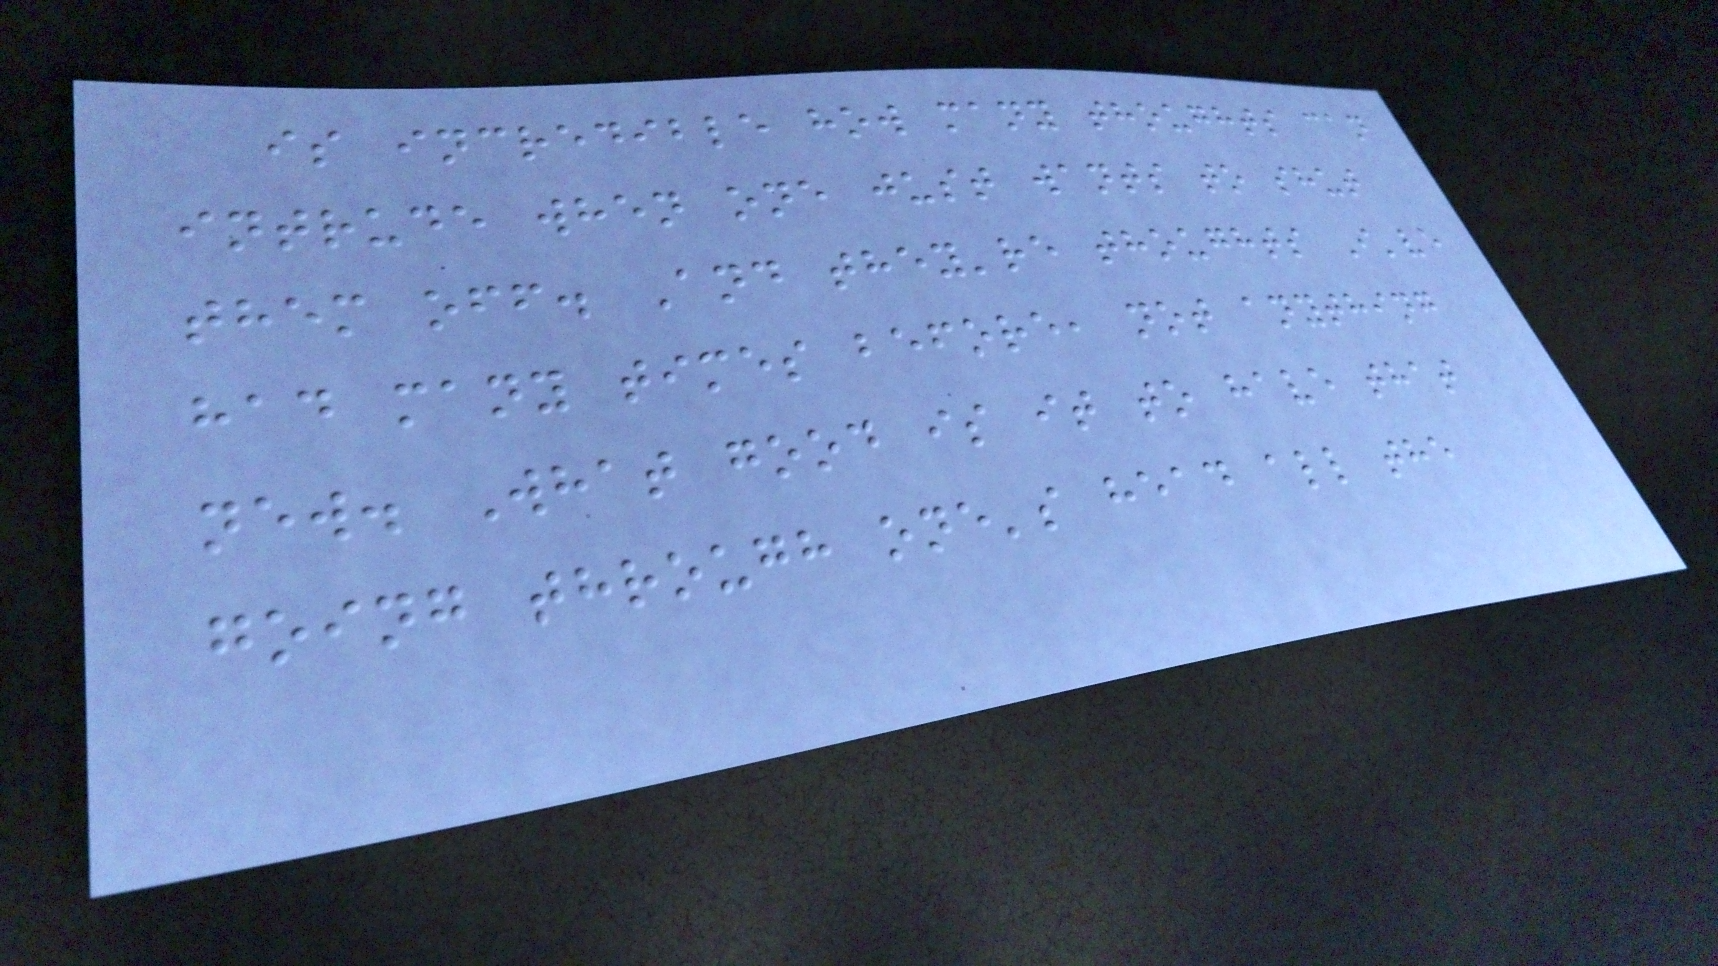is incredible how many thoughts can
intrude when one just wants to shut
them off. And they're thoughts I've
had many times before, not anything
new. What good is it to have that
going through one's head all the
